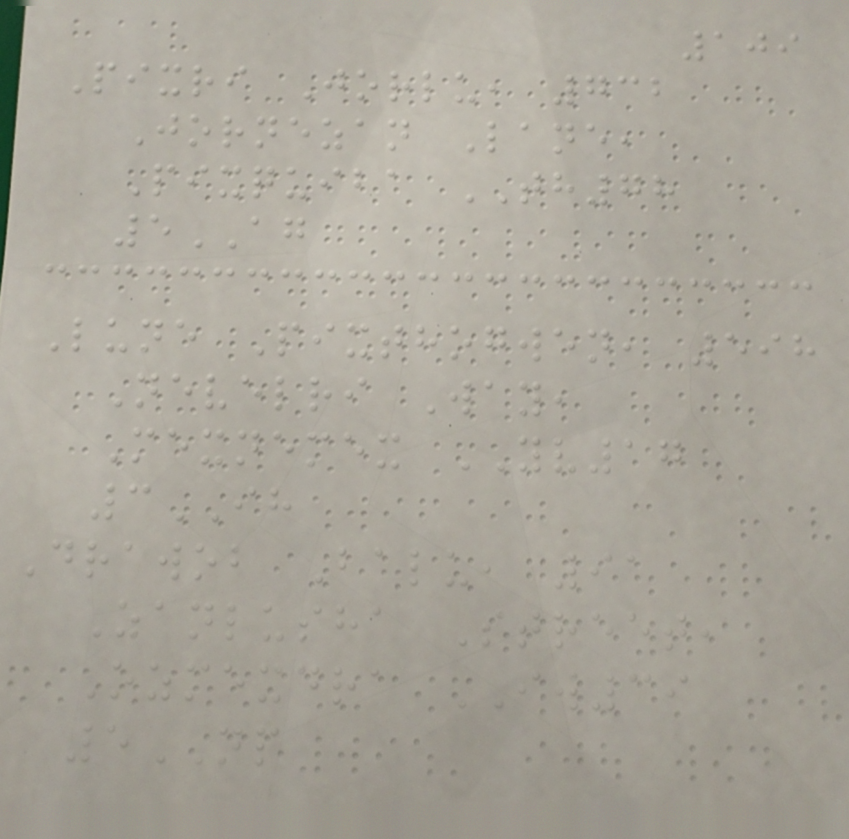109
Pixri Jorlu, 732
Jornezan Lane,
Pixquiba TH78
5AG
Lune Pixthogwen, 598
Nevelri Way,
Mexnemex YV17
3IH
Drawob Balu, 91
Zanlusha Street,
Ozmexdra IW39
5NP
